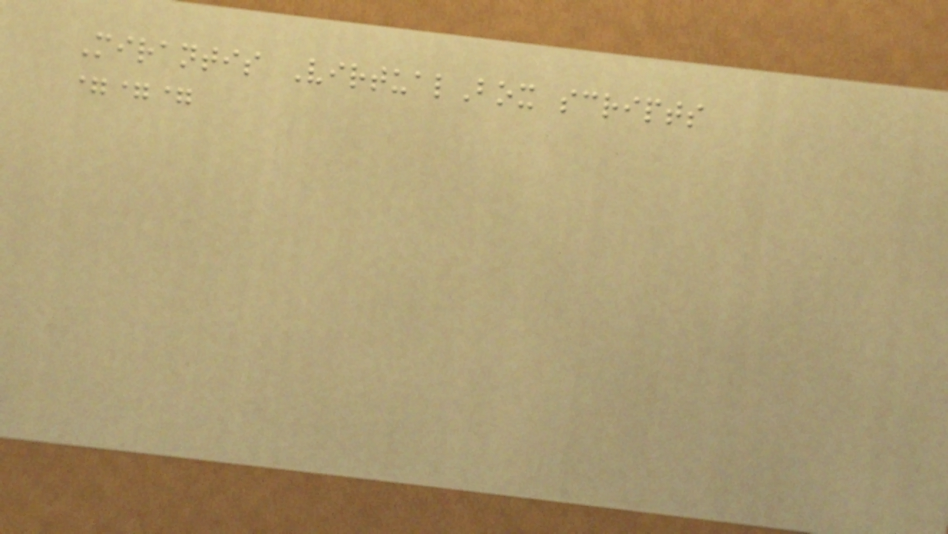Mirantis VirtualBox scripts
===
